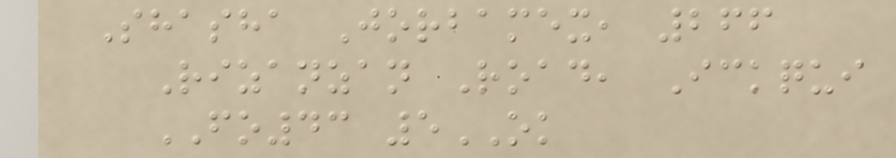Shasha Jorbamex, 266
Rizanzan Road, Ickqui
FO43 5OK
